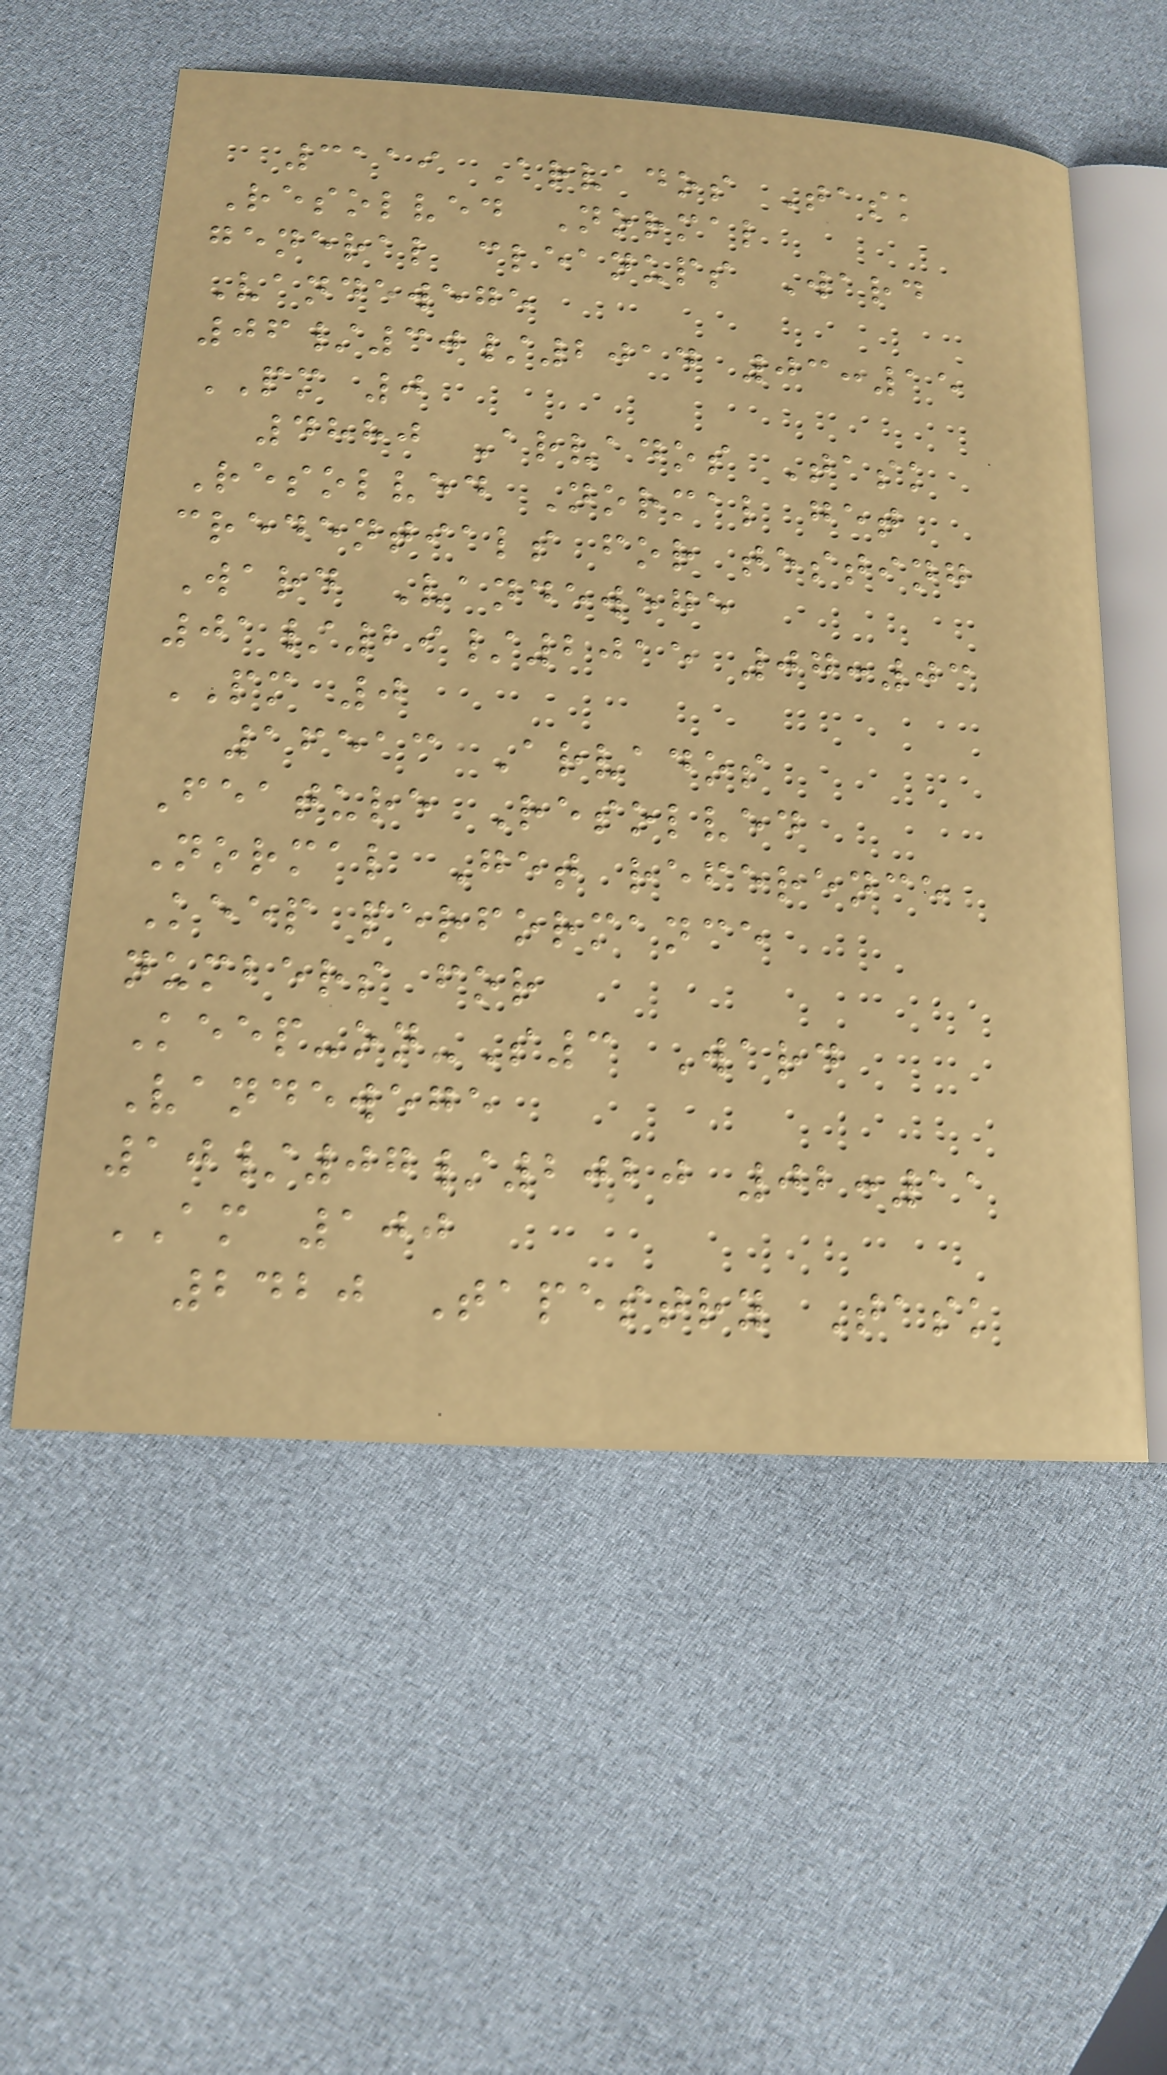3119 Arvados Task
Resolved Normal
general cleanups Ward
Vandewege
06/30/2014 03:15
PM 0
4880 Arvados Task
Resolved Normal get
credentials for testing
Ward Vandewege
01/29/2015 07:03
PM 0
16513 Arvados
Feature Resolved
Normal Get reference
Keep performance
numbers for
Keep-on-S3 Ward
Vandewege
10/07/2020 02:11
AM 100
2420 Tapestry Task
